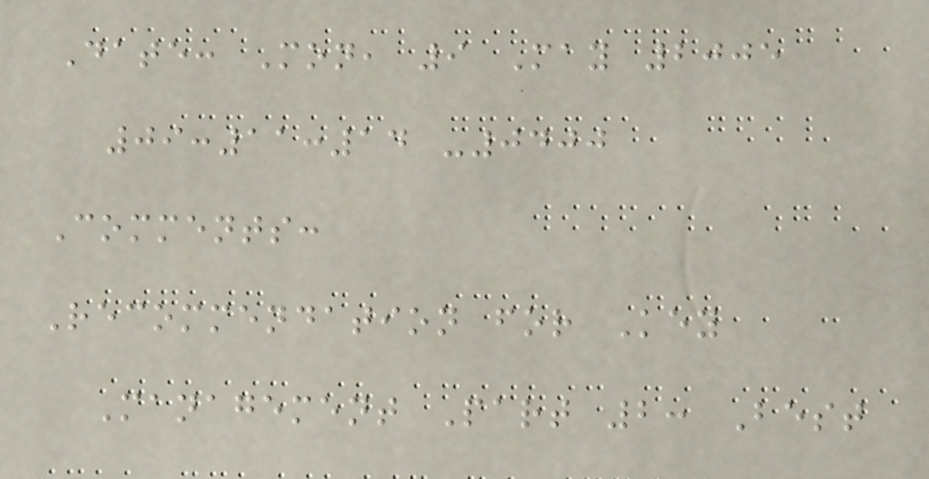Date: Mon, 9 May 2005
09:11:14 -0400
Comments:
Recommendation for Key
Management Part 2: Best
